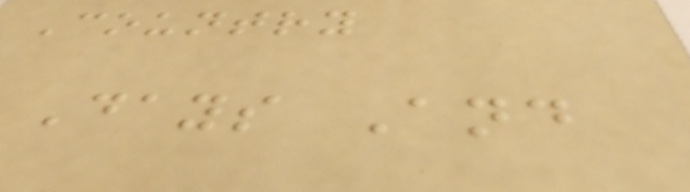Country
Days And
